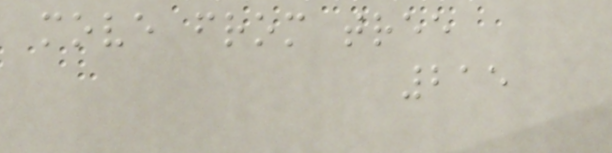move from tree
215
